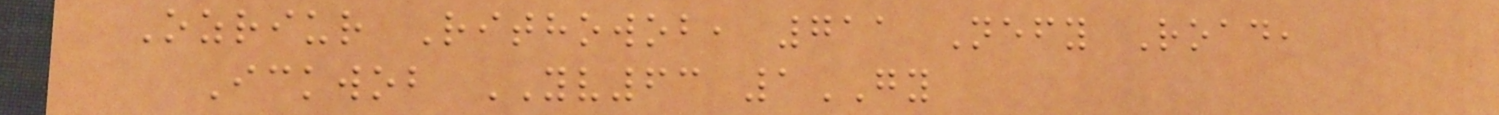Ozriur Rithowob, 711 Nefy Road,
Ickwob YV63 1GY
